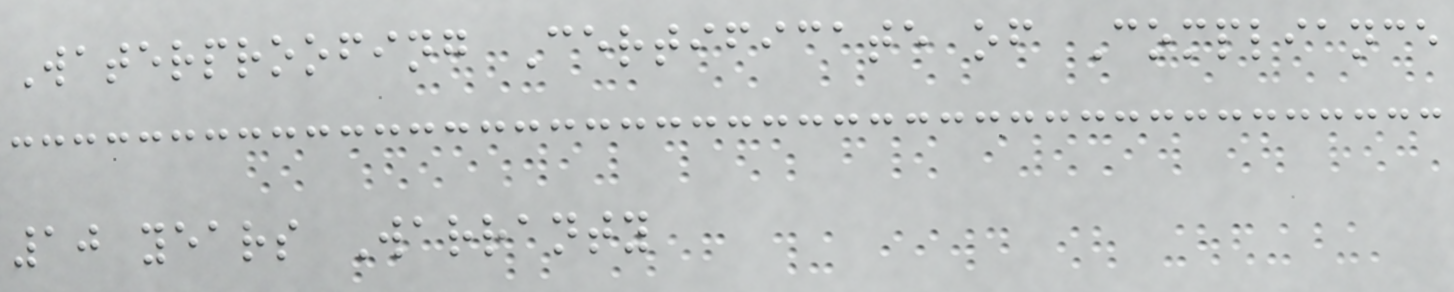Waterproofing Certificate of Compliance
10 years Warranty
